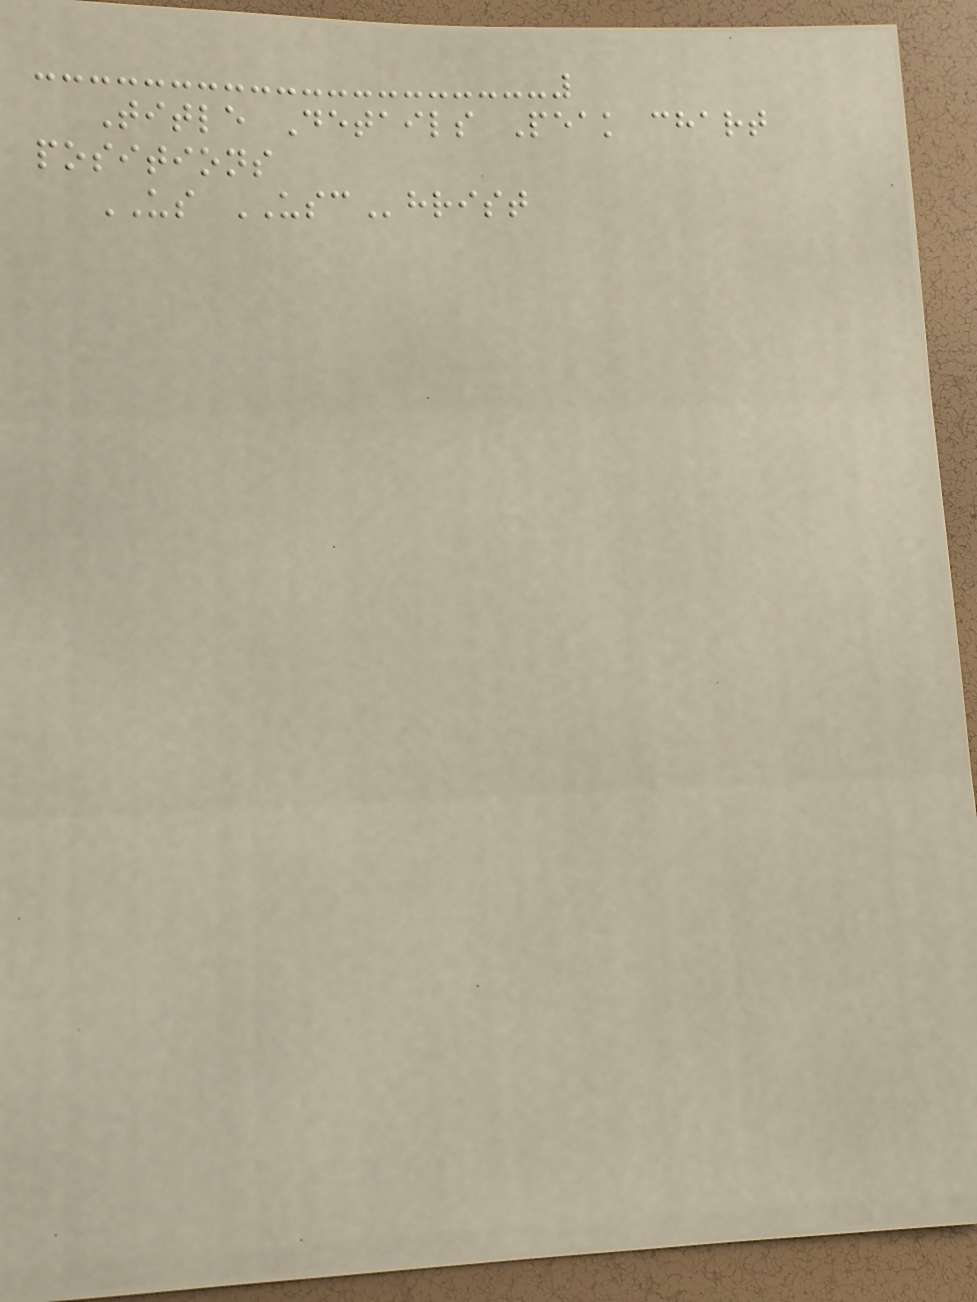Title Details Peak chart
positions
US USChrist
